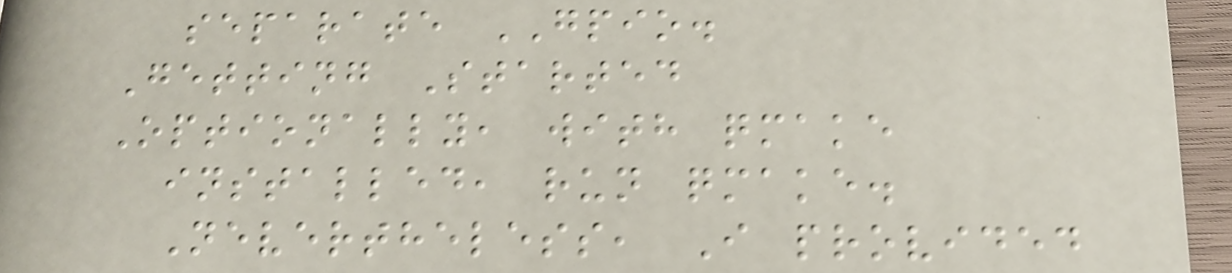separate GPIO.
Getting Started
Optionally, with qmake
installed, run qmake.
Nevertheless, I provided
